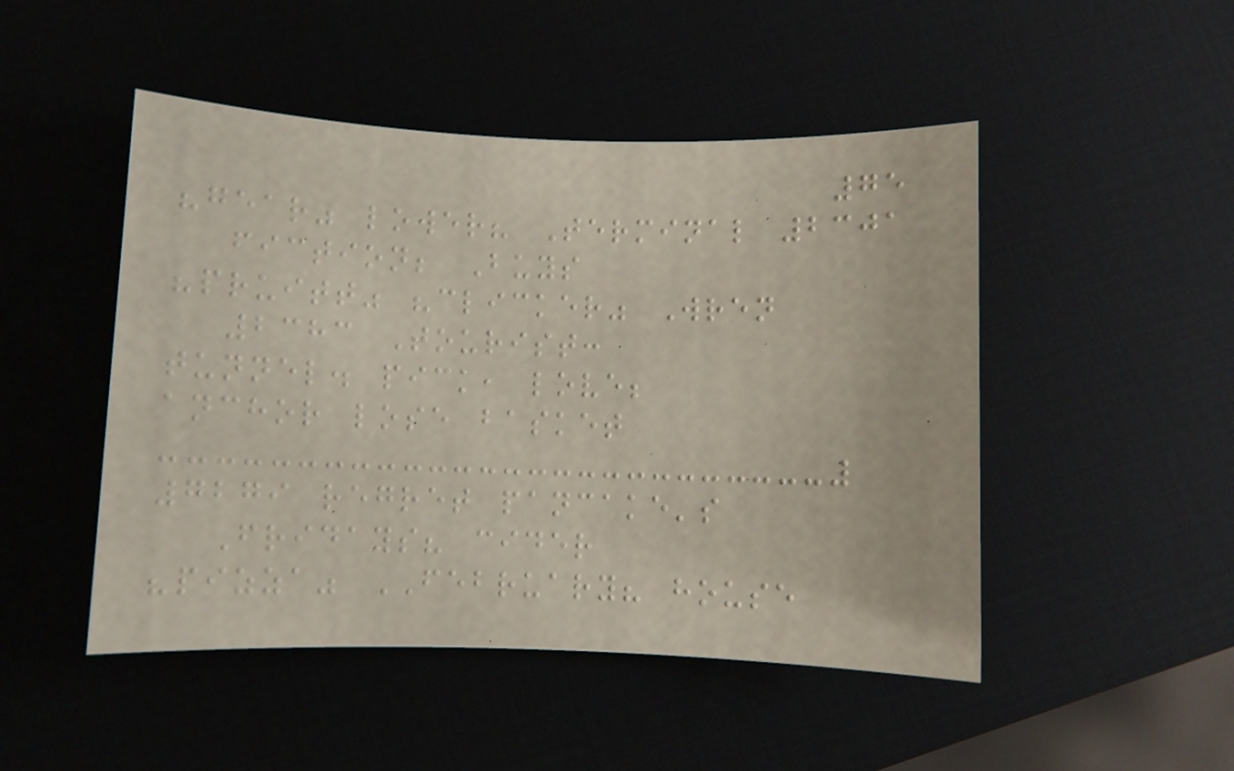75
"gear" lower? Terminal 2301
fiction; Buys
"pruitt" "clicker" Wren
2383 Tourist:
tunnel. pick, love;
anchor lose basket
7279 regret pancake's
Fridays? cider
"pizza" FEBRUARY? house
